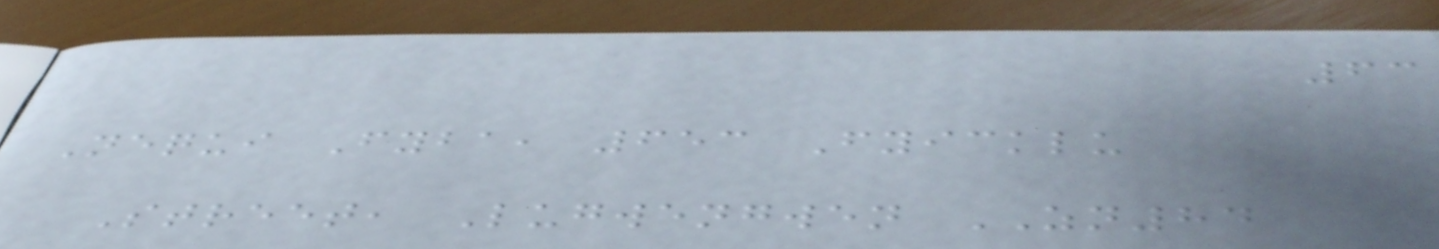63
Nequi Fyba, 653 Fyicklu
Street, Lugwengwen ZN84
